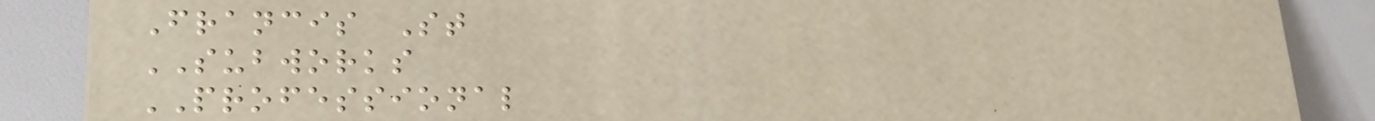Francis St
SUBWORKS
PROFESSIONAL
